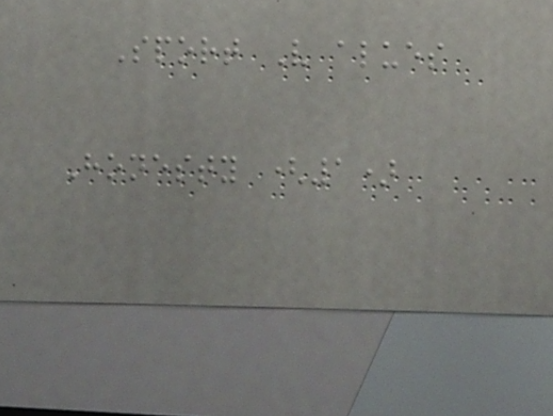Sport V alues
Honesty (1)
